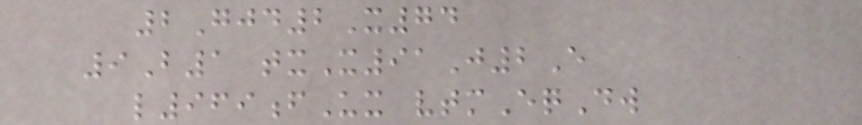2Gjd2X74
9B1 txX91J2E
l969fUx vtmEqDw
